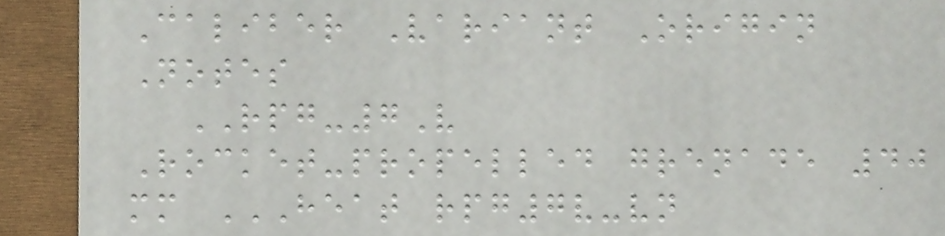Caliber Variant Origin
Notes
RPG-7V
Rocket-propelled grenade 40
mm HEAT RPG7V-VN
